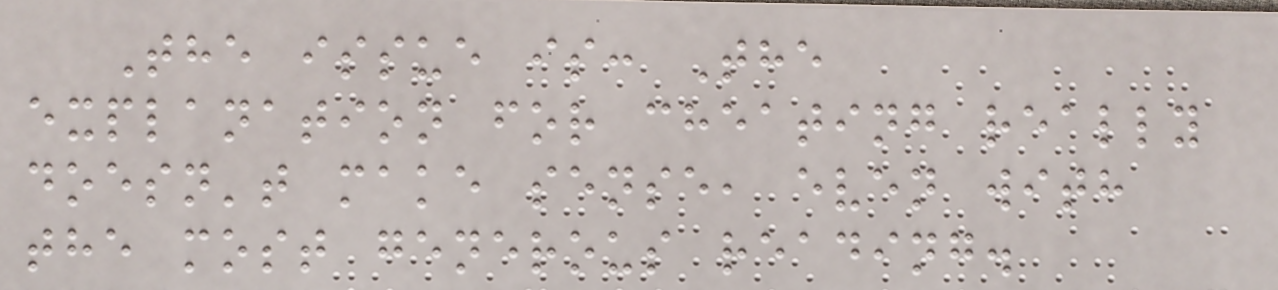The issue is: The
explanation for cheating really
doesn't make sense, even with
the most generous reading.
